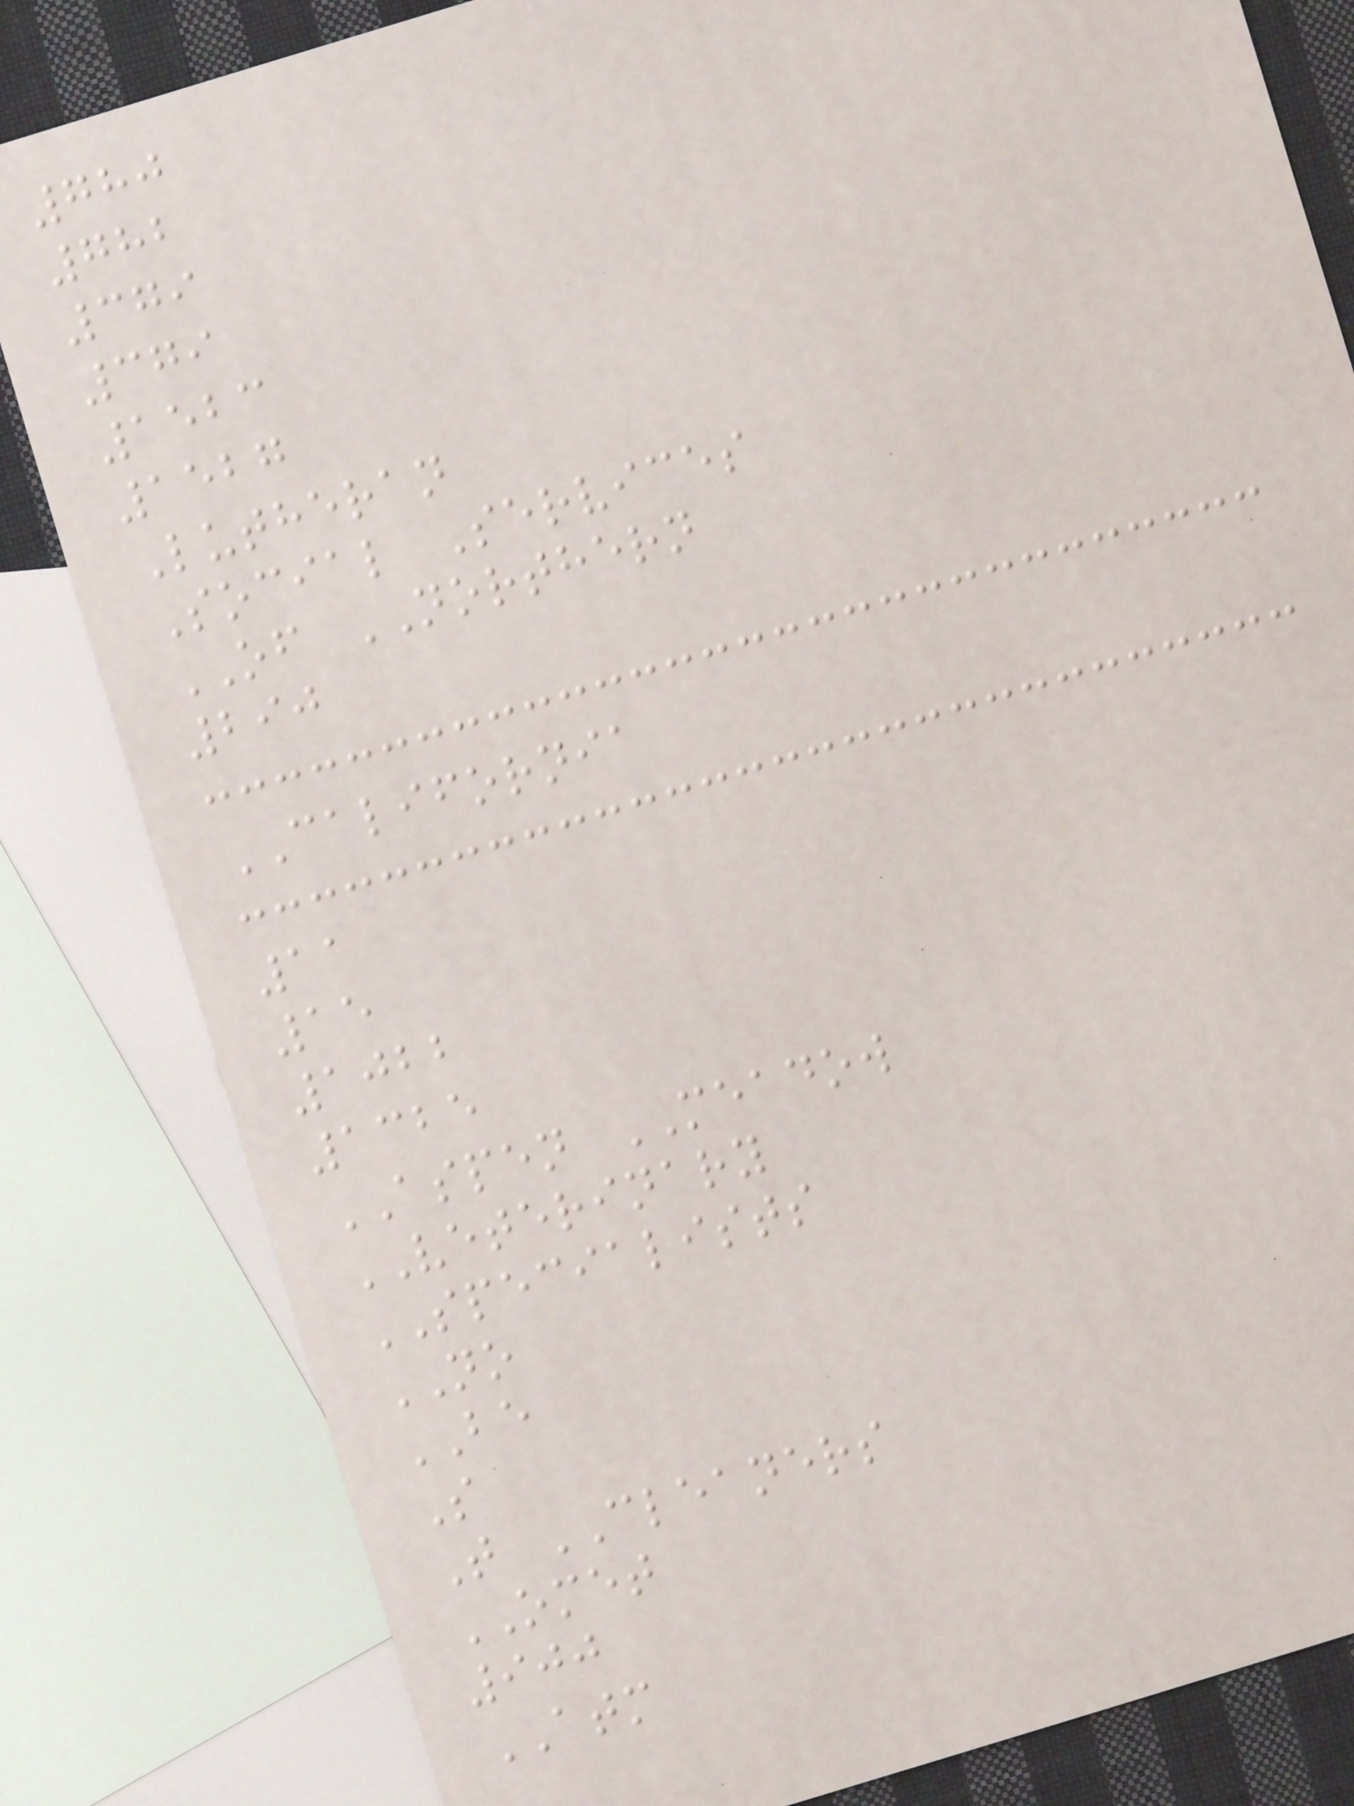780
782
379
379
1523
1527
Lutheran
Social Services
OF NORTHERN
290
CALIFORNIA
11
15
1022
1325
ASPEN MEADOW
VETERINARY
SPECIALISTS
NO
BE
S
T CLEANERS
OMET
900
ATM
